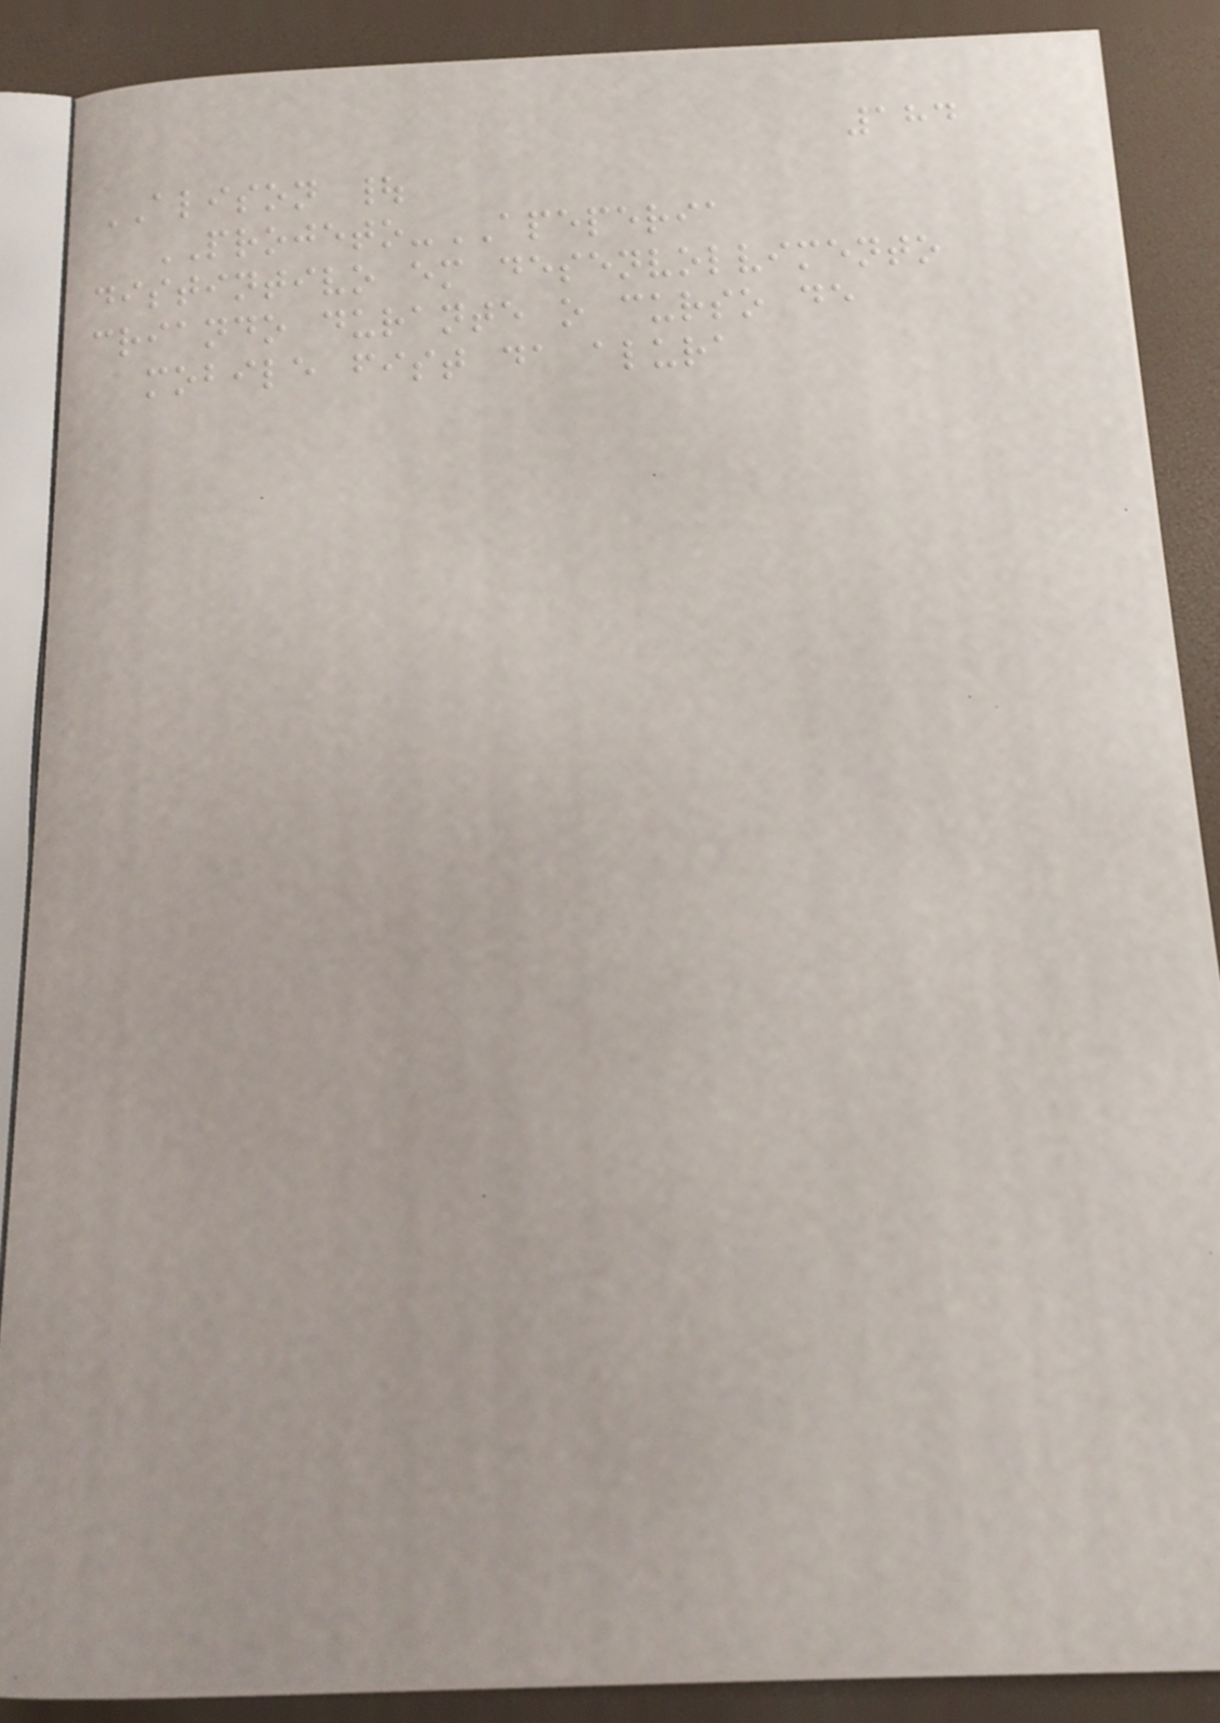184
ALISON |
PROJETO-APEPERIA
distintivo em desenvolvimento
criando durante o curso de
mobile fist da alura
